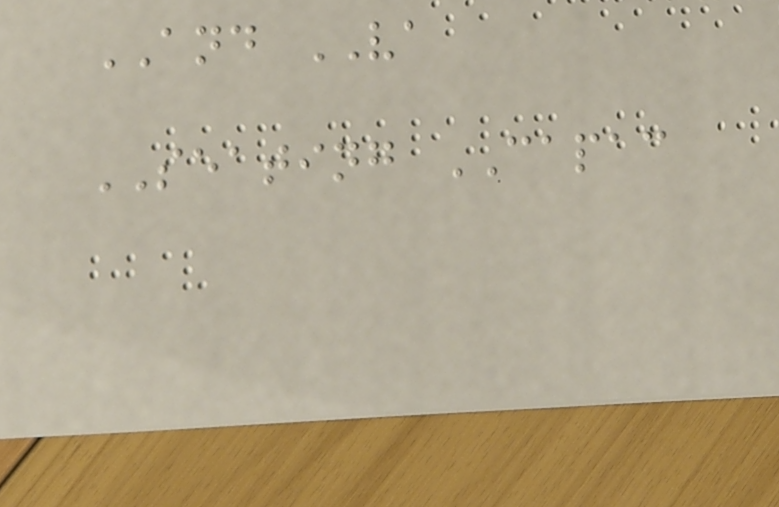AND VA
SEATING CAPAC
